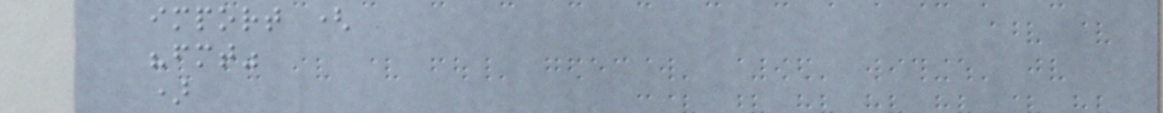import (
"fmt"
)
